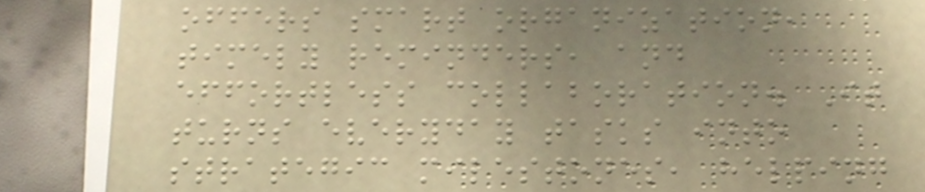offers smart organization,
timely reminders, and
effortless collaboration. It
turns everyday tasks into
strategic milestones, helping
